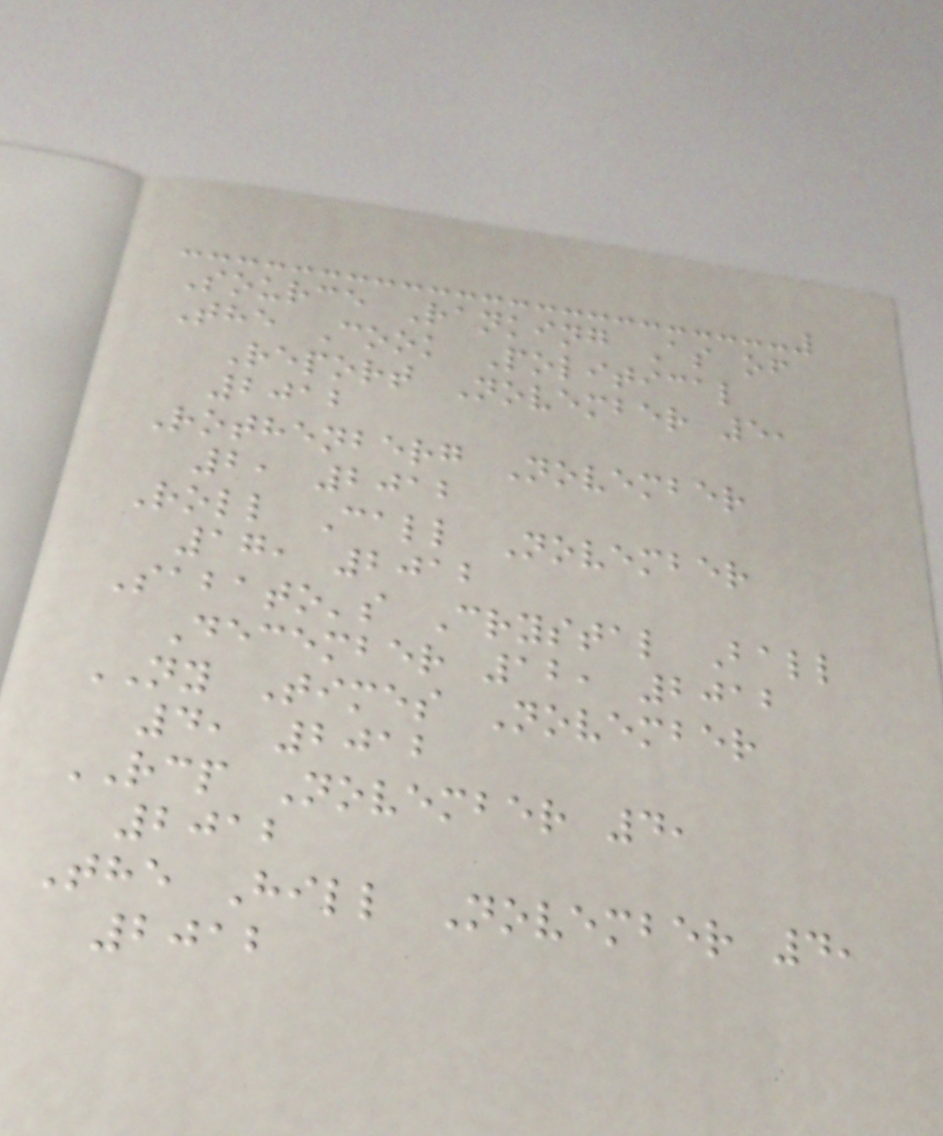Source Ranking As of
The Cook Political
Report November 5,
2012
Rothenberg November
2, 2012
Roll Call November
17, 2012
Sabato's Crystal Ball
December 12, 2012
NY Times November
4, 2012
RCP November 4,
2012
The Hill November 4,
2012
